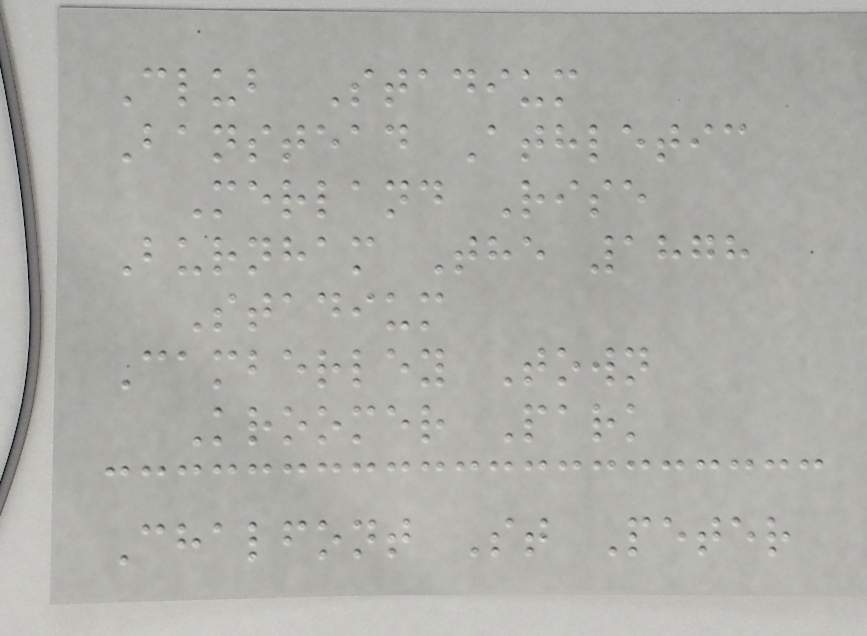Club Stadium
Banstead Athletic
Merland Rise
Burnham The 1878
Stadium
Camberley Town
Kroomer Park
Chalfont St Peter
